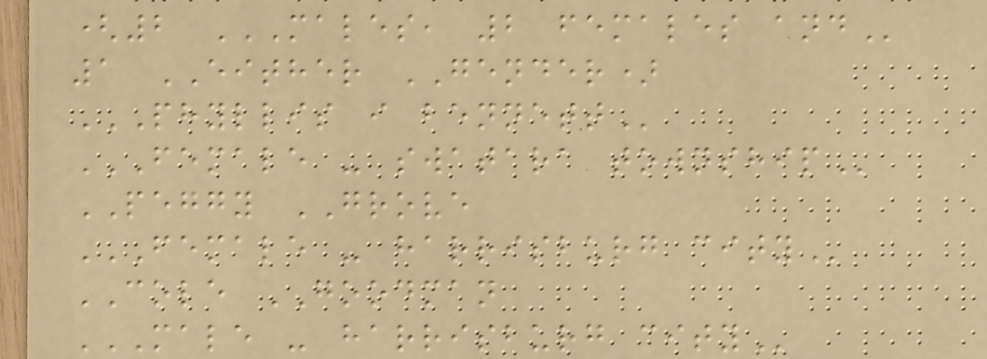(2 MALES, 2 FEMALES AND
1 EITHER GENDER)
PHYLLIS I BENNETT
FEMALE - SWATARA TOWNSHIP
PEGGY GROVE
FEMALE - HARRISBURG CITY
COLE GOODMAN
MALE - HARRISBURG CITY
